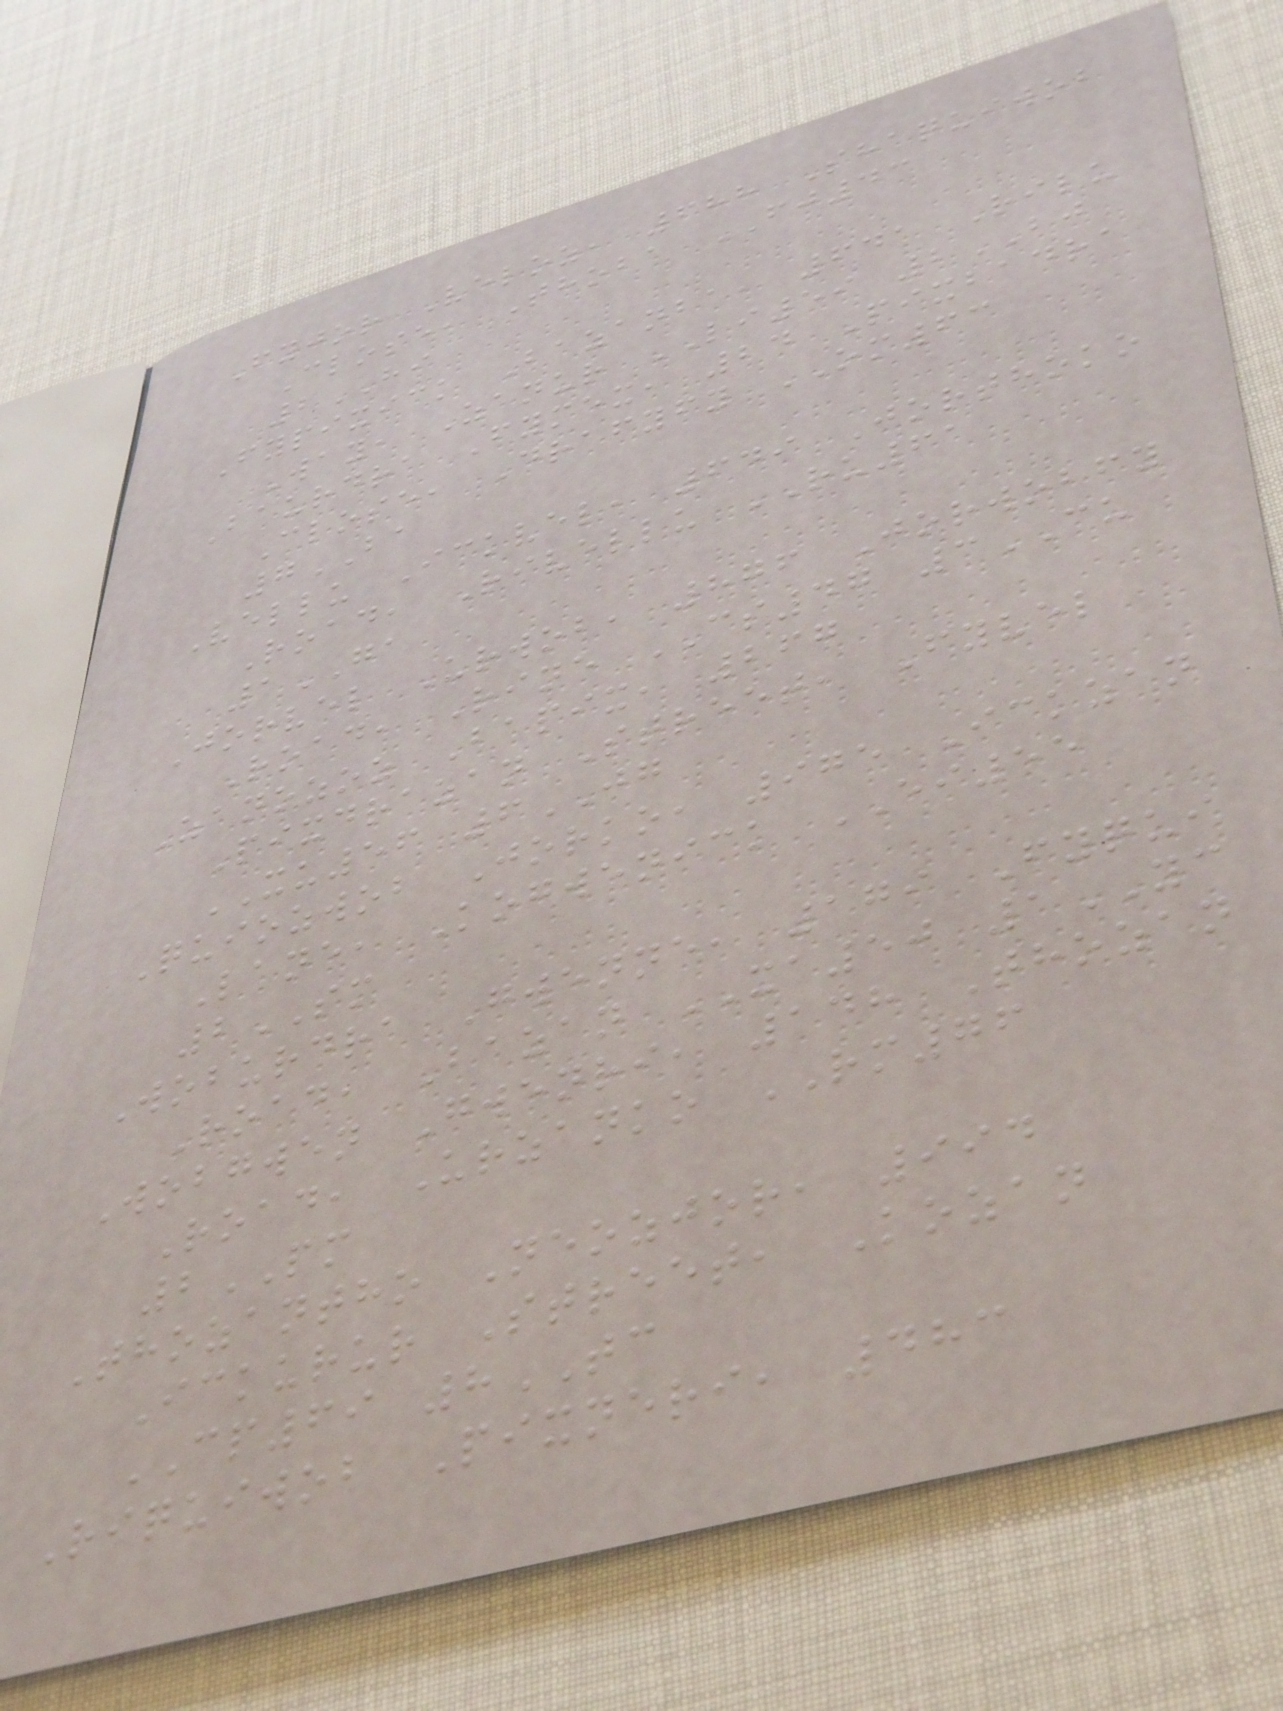Fyjor Veloz, 688 Shaquiwob
Close, Thoba FJ43
2HI
Fypixick Bazanba, 641 Rilu
Way, Zanur LI59 2BJ
Baurdra Fymex, 24 Pixbadra
Close, Drafyfy OM63
7BA
Vellu Ickvel, 649 Jorthoko
Road, Rivellu RU61
1GA
Jorvel Urwob, 876 Jorwobfy
Road, Rine CS47 3CU
Zanozoz Bapix, 267
Pixdrazan Street, Fyvel
XU56 6JG
Quiozwob Jorko, 975 Ickzan
Lane, Kogwenick EI55
2SM
Woburdra Gwenne, 179 Fyqui
Road, Bazan XA50 1YC
Wobgwen Gwenri, 148 Thozan
Road, Urzanko RM76
2PM
Thozantho Neozjor, 994
Ickurur Street, Kozan
CP69 8TC
Riquiwob Pixneri, 483
